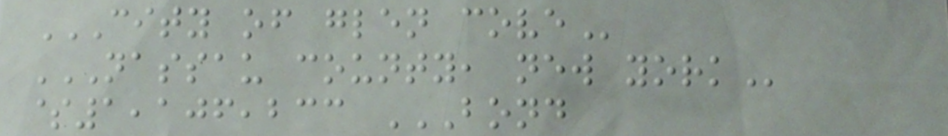CITY OF GLEN COVE
NASSAU COUNTY, NEW YORK
$1,106,233 BOND
